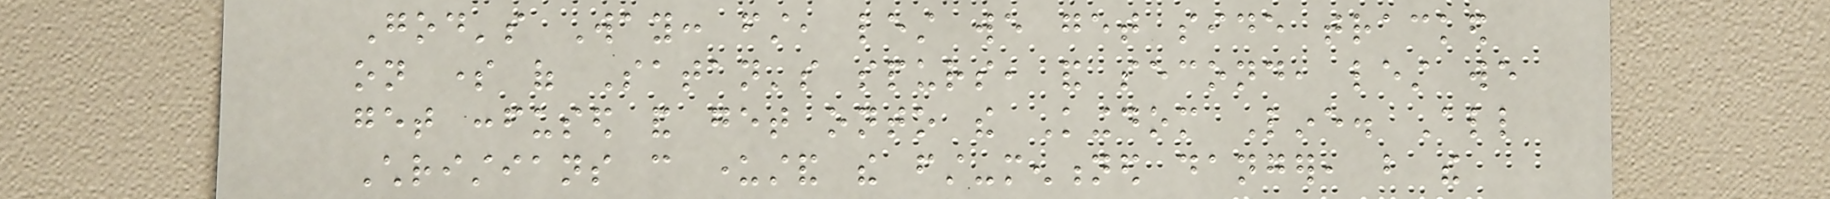God's Way: first, lest we get side tracked
on some of Satan's spurs, and second, lest we
get confused and get onto the Kingdom Line. All
Christians can understand the first-mentioned danger, but the
